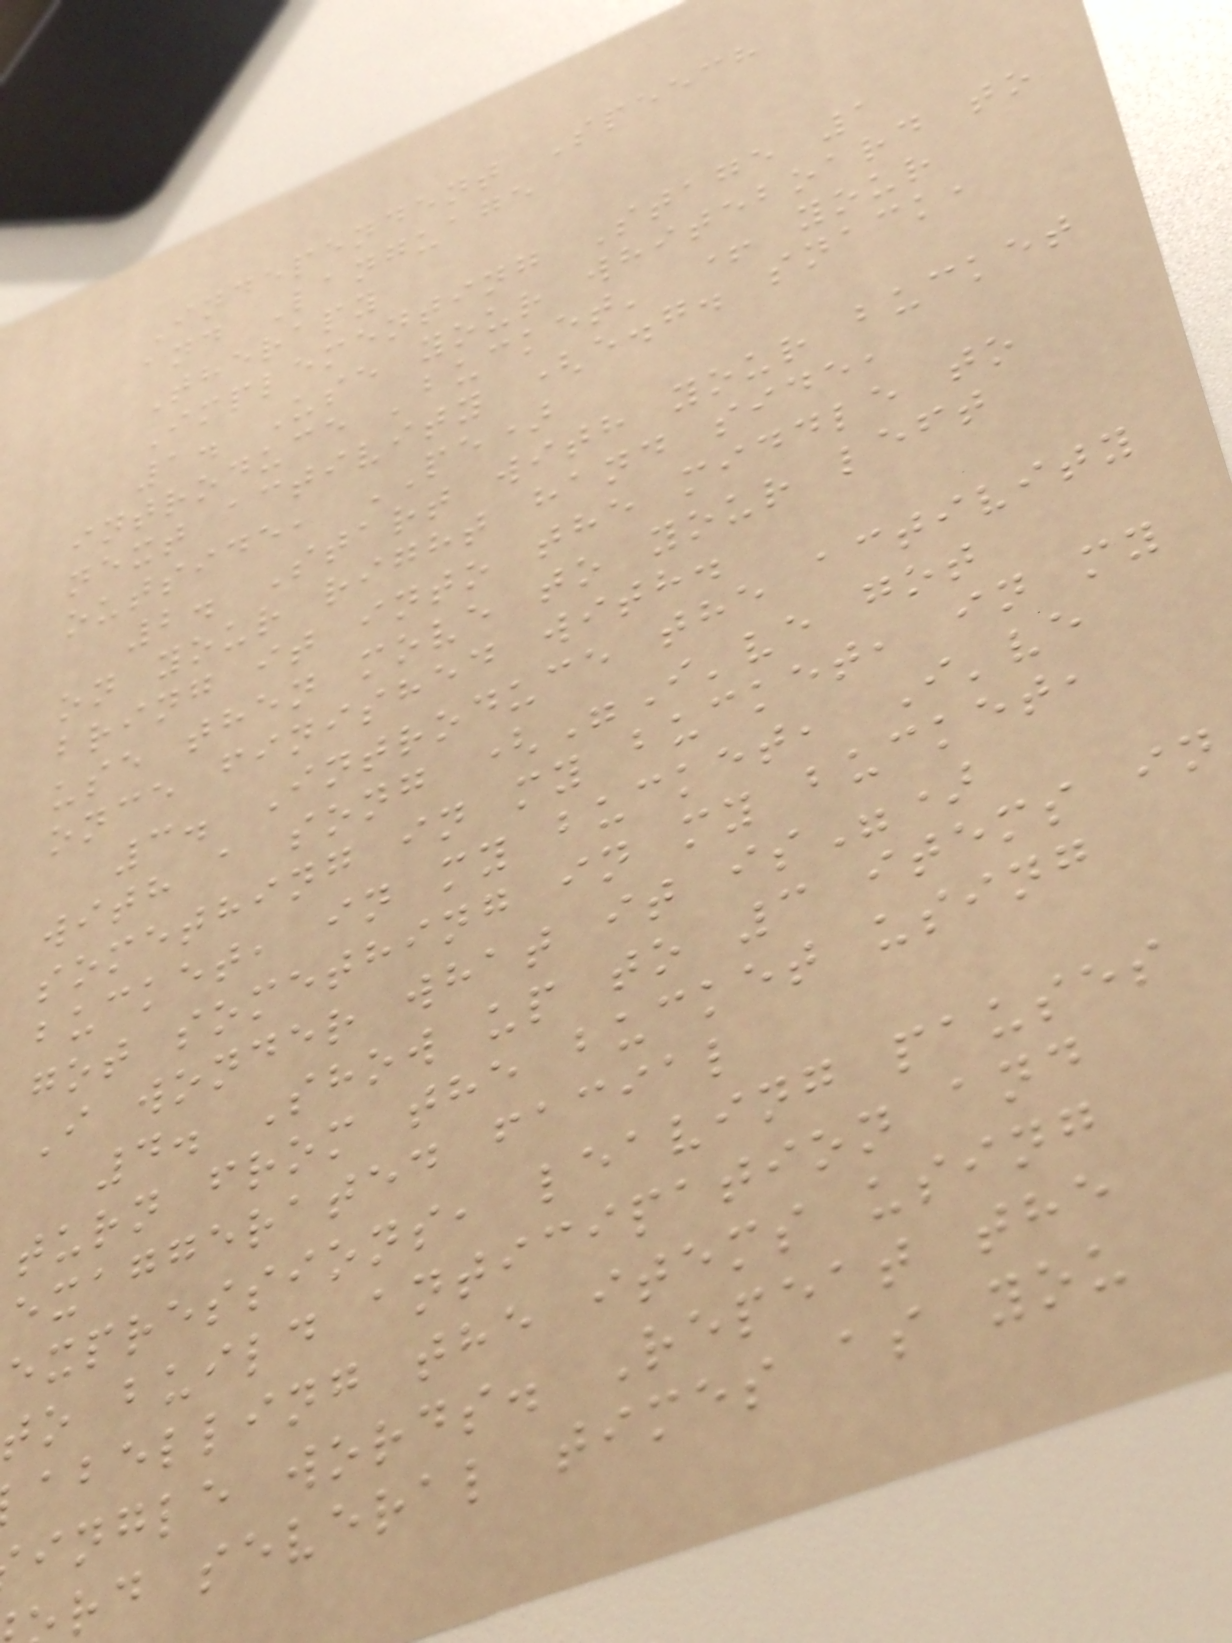Independent Speech
and Language
Therapy
Implementing Stage 1
1. Use your whiteboard to
introduce 'bucket' + your
next activity (e.g. snack,
outside, PE)
2. Start with your bucket
on your right hand side,
bring it into the middle to
use then move to your left
once finished with.
3. Introduce the activity
with a song ("I've got
something in my bucket, in my
bucket, in my bucket, I've
got something in my bucket,
I wonder what it is")
4. Show up to 3 items in
turn from the bucket using
exaggerated facial
expressions, leaving pauses
to build anticipation and
abelling the items using
ingle words. Repeat the
rd several times as you
